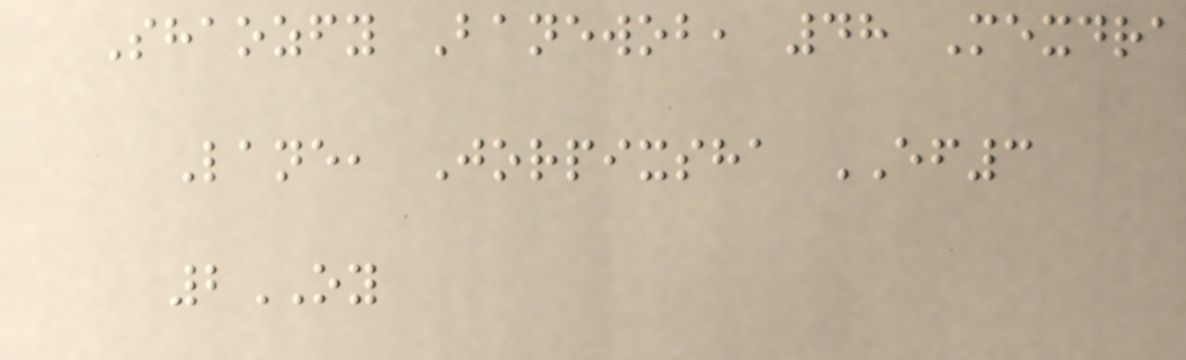Shaozfy Banewob, 48 Mexdra
Lane, Jorpixsha EF3
2OY
